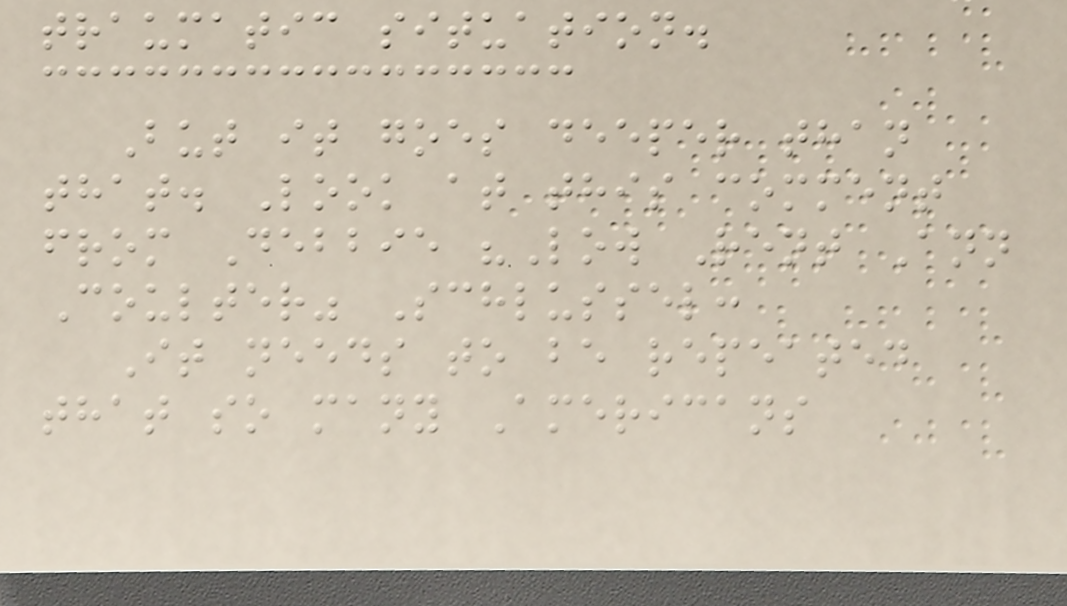traumatic situation.
But it goes deeper than
that. Look at this comment
from Debbie "Low Rent Ann
Coulter" Schlussel:
It needs to be repeated
that so many Americans
